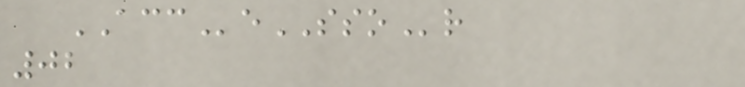ACCeSSOr
02
